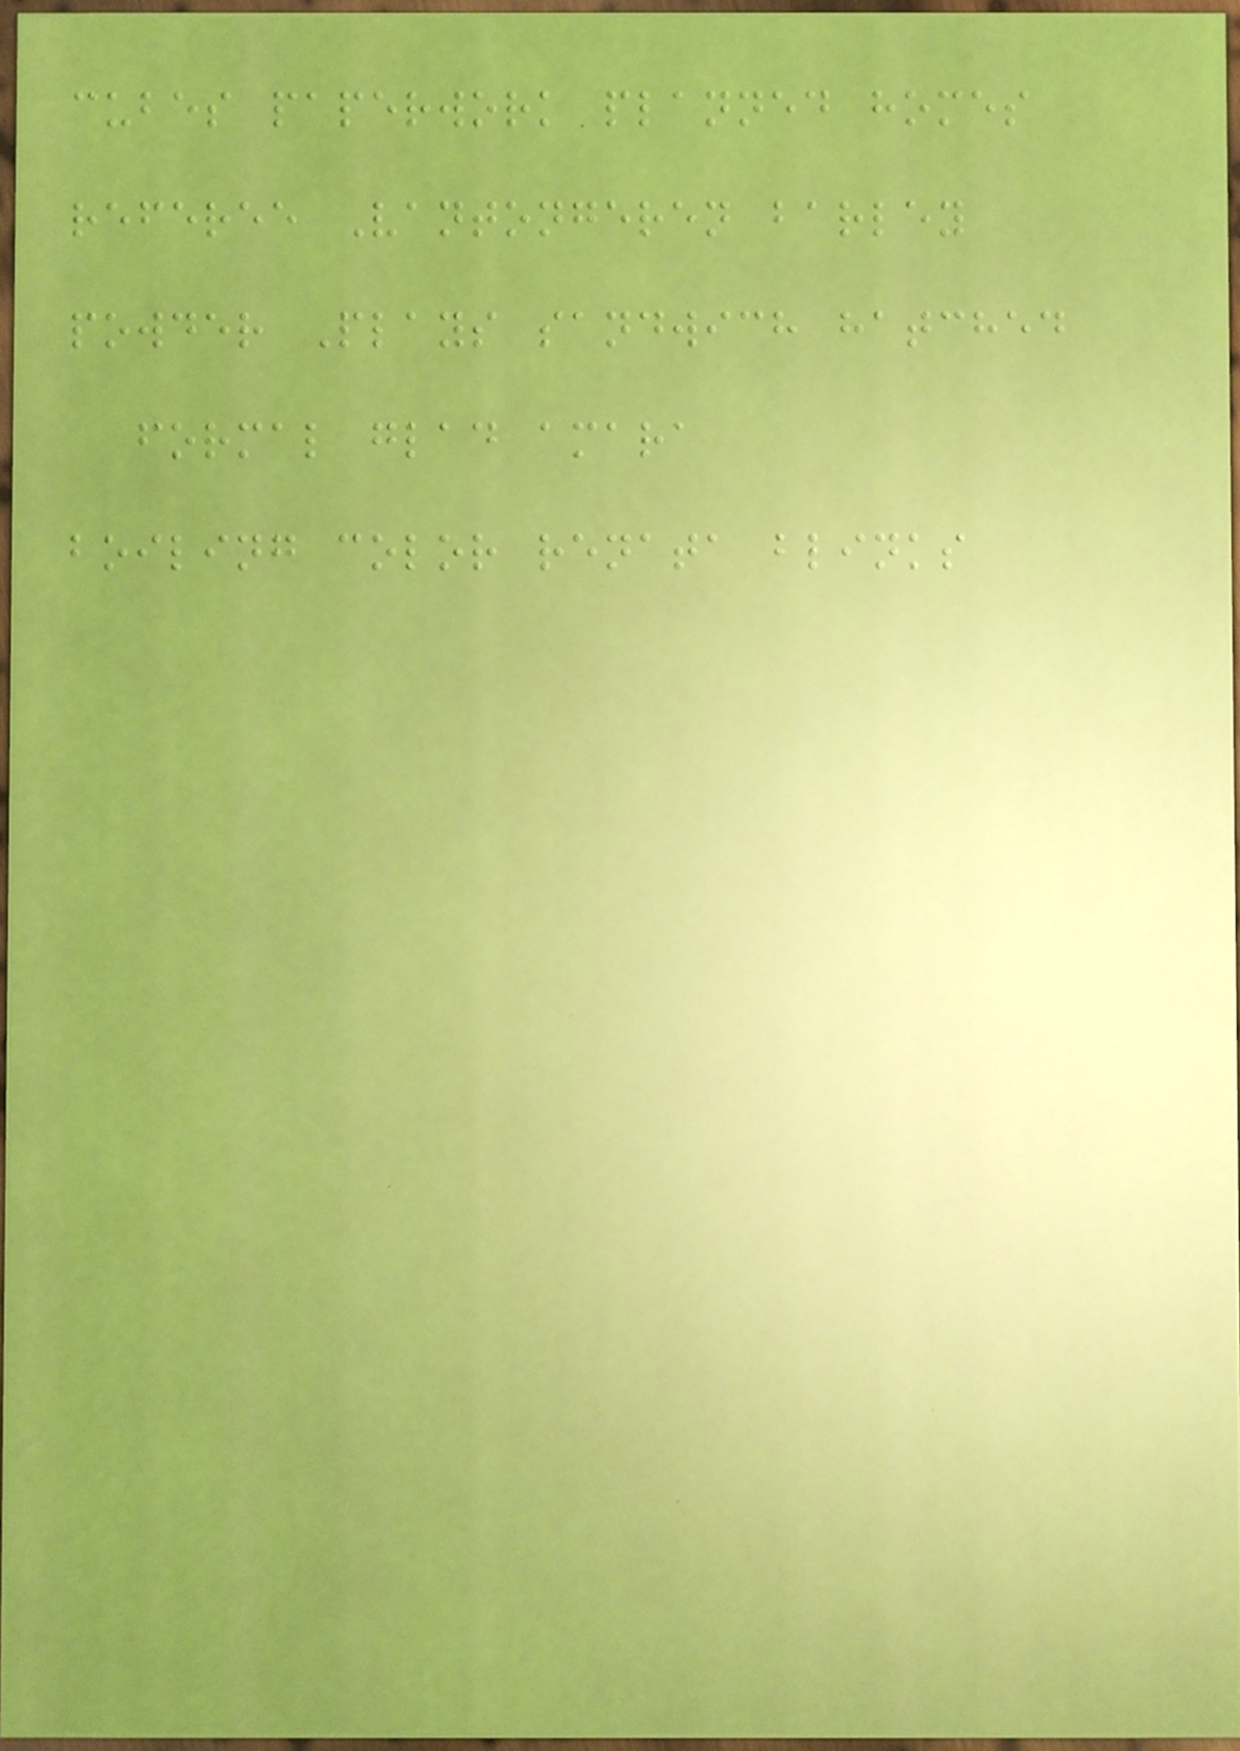cubes paperwork planned homes
referee Vantongeren barley
powder Plays sandwich hatched
formal glad amara
boiling color renata blinks
